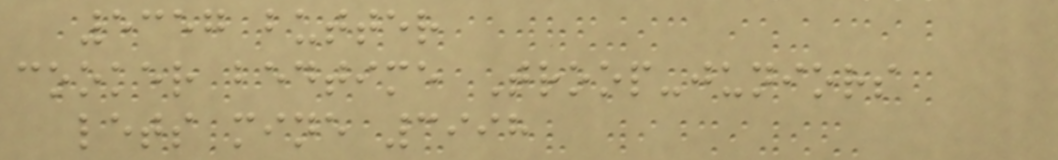5357 butter
cooker bedtime Troop-juniors
lets mine 3998
